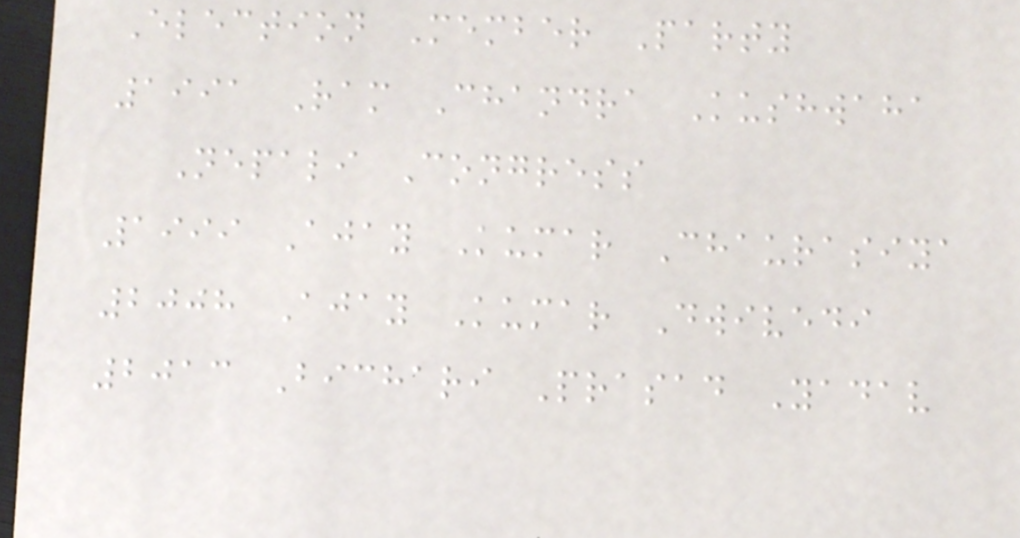Election Member Party
1991 Ram Chandra Kushwaha
Nepali Congress
1999 Ajay Kumar Chaurasiya
2008 Ajay Kumar Dwivedi
2013 Bichari Prasad Yadav
